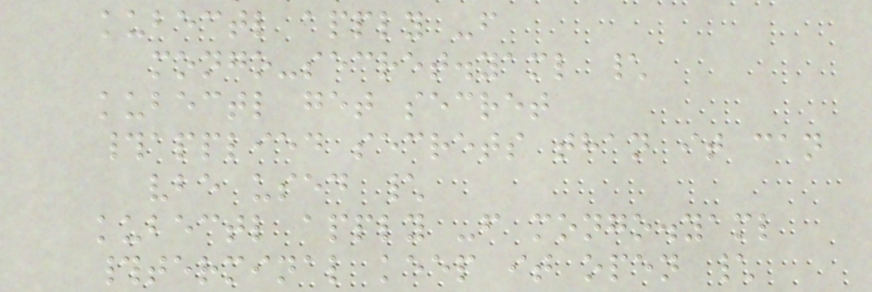kubectl apply -f
mongo-secret.yaml \
kubectl get secret
#applied secrets than it can
vbe used \
kubectl apply -f mongo.yaml
#terminal keep it open \
